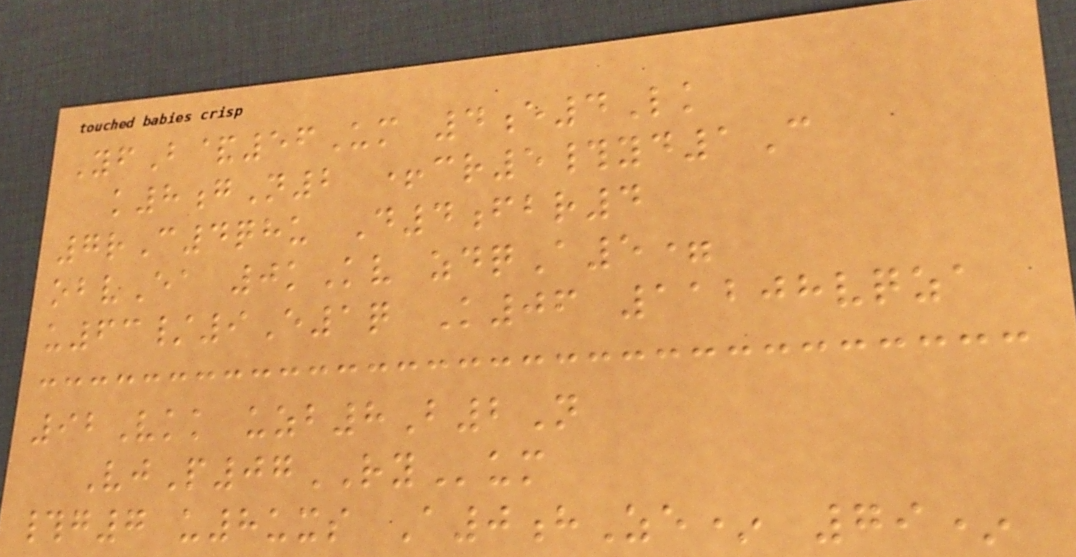YfB&56Um 4e4Lk
k8gN2 +cr5#yd1C
7rC4qhu D4fbr4
obvEa 0kKv zdqA5=
u63/9E1q K06 11208vqza
92Vkk uzb8B2N
VjP07RYum
#g7 u8uxs A0hZe* 79*
